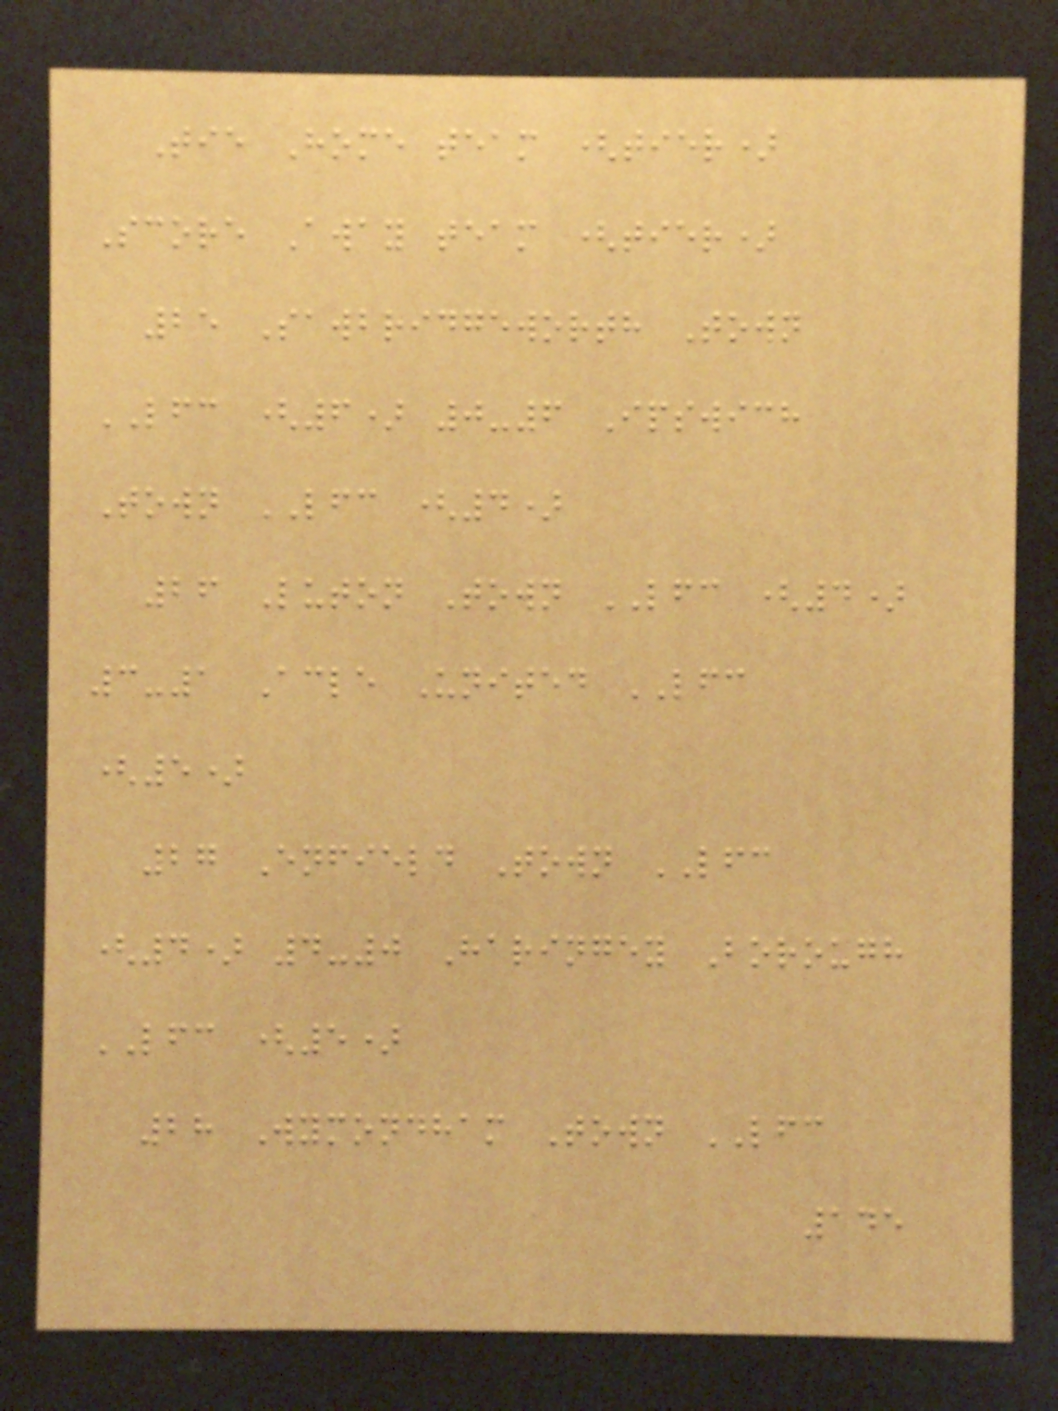Tie Home team (tier)
Score Away team (tier)
25 Sawbridgeworth Town
LFC (6) 0-6 Ipswich
Town LFC (4)
26 Luton Town LFC (4)
3-1 Acle United LFC
(5)
27 Enfield Town LFC
(4) 4-0 Haringey Borough
LFC (5)
28 Wymondham Town LFC
145
